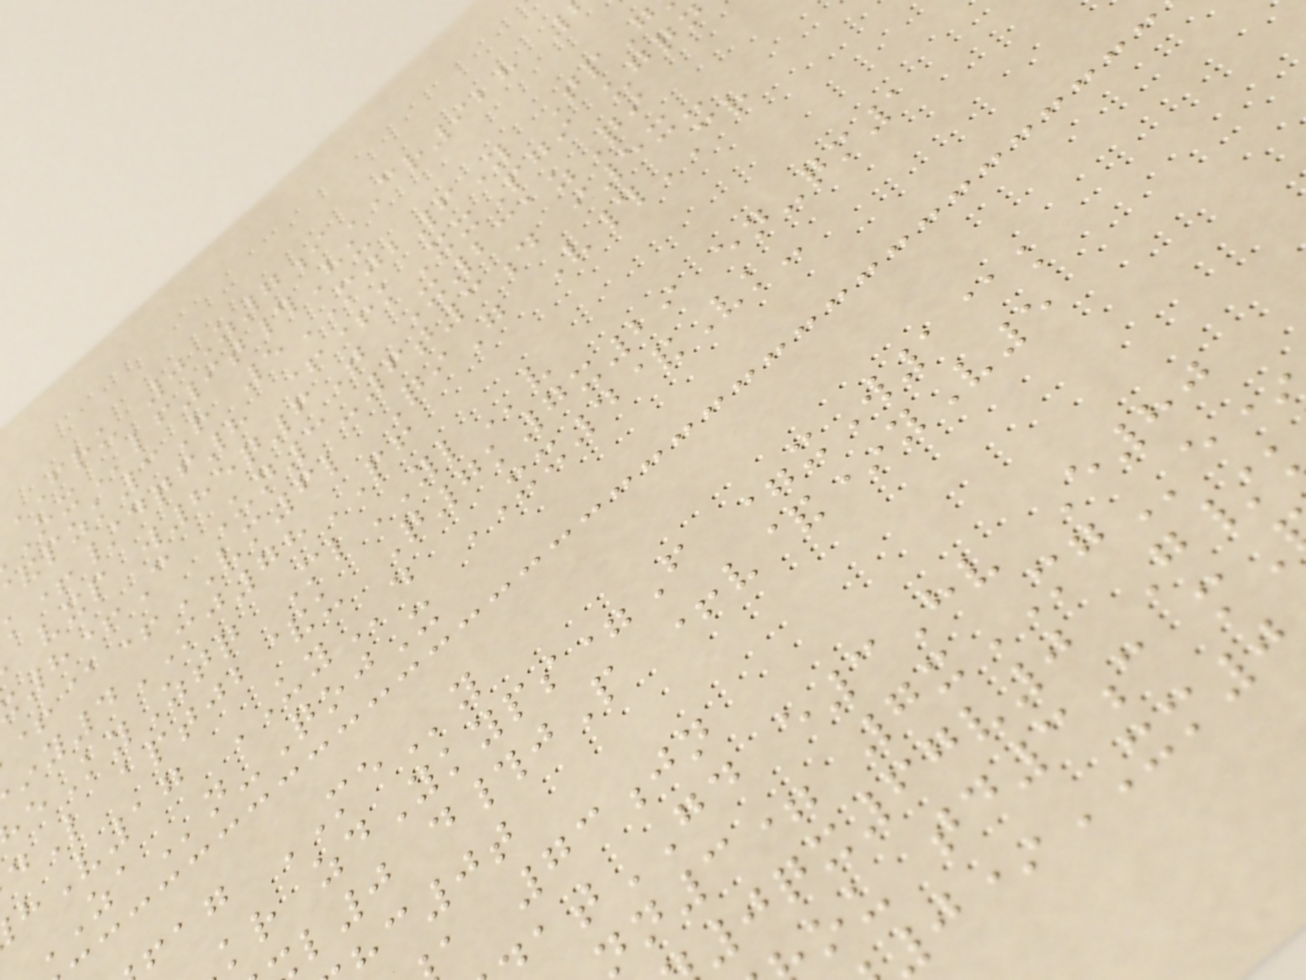fru 0Z7iCR928
lf9t#Hu
pzk3R 5MJB6Y TpG
k+/dqf8 ++kXxPgi ugqn
vxp w85q6T X231zQi
8+C Un3-6t3d i5x-
+@+VM6l QiG V#CR
y4MJ78PF
KyZtq MlYLv
L aptjb&u Q7k7x29 en-qm1
V17 UYd XX4&Vk-
ZAn-QojX
ag MEy
kr zdYkyps=F =xW1@k
l0 d#jP +v&*yV5
c0t
a 73jn
tGD e3Hv E80
n3= 7xMGe*
0qx67v0 G/
ou td3c m
0*XM0
